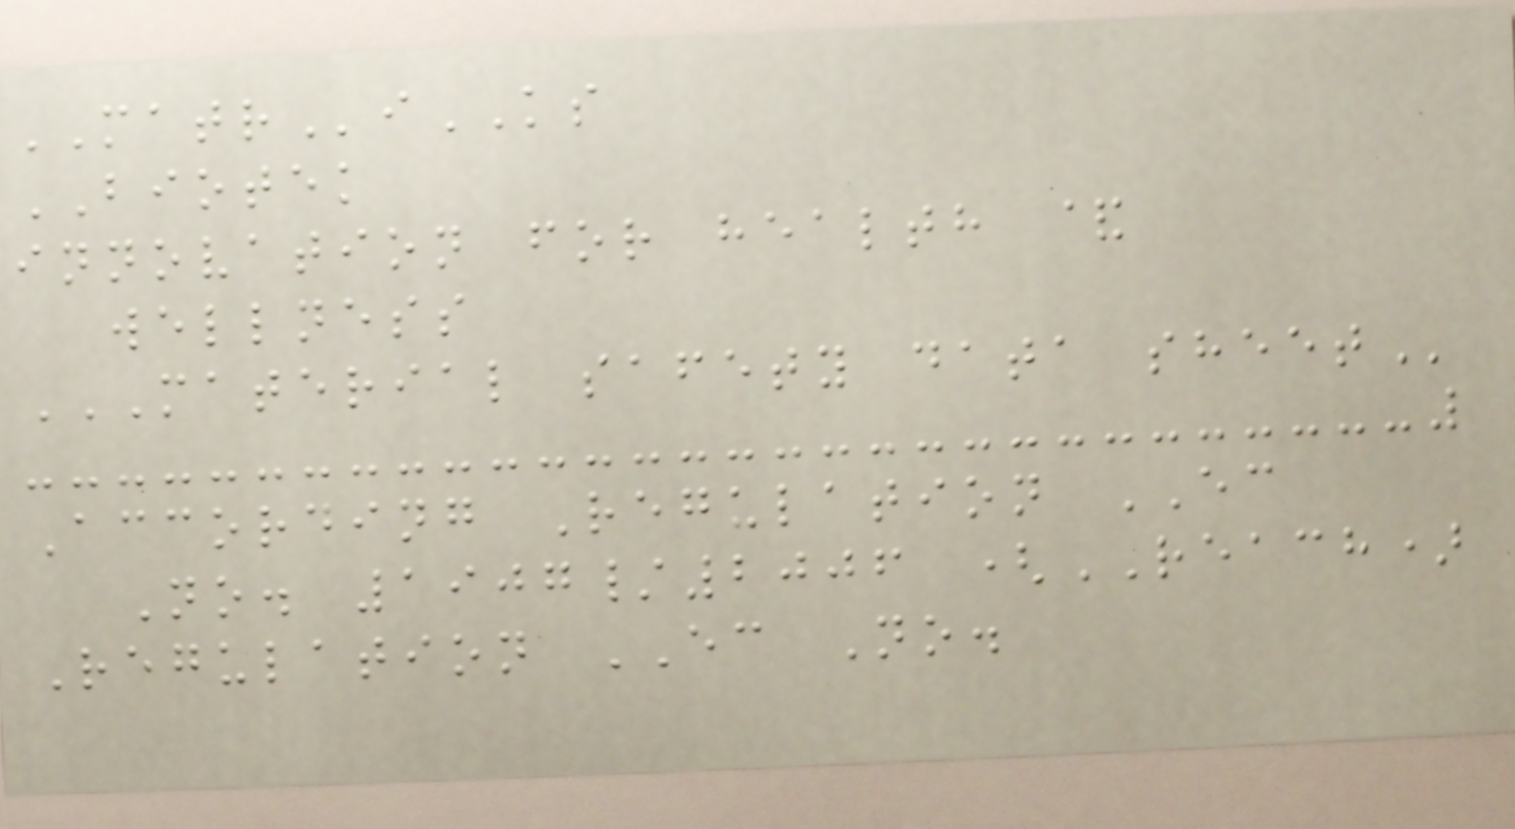MATRiKS
BIOTEK
innovation for health &
wellness
MATERIAL SAFETY DATA SHEET
According Regulation EC
No. 1907/2006 (REACH)
Regulation EC No.
